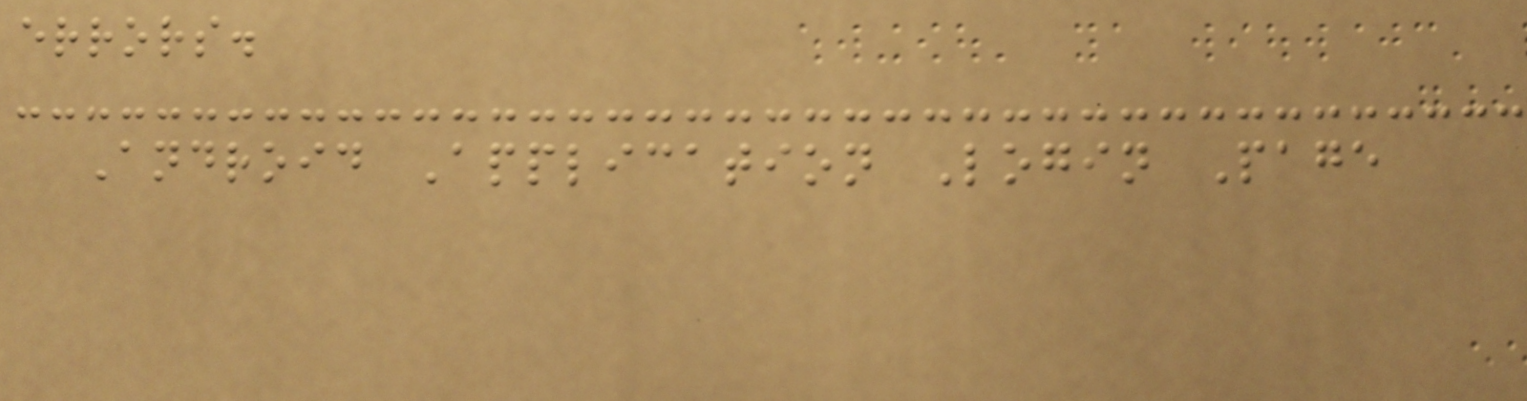errors.
Android Application Login Page
